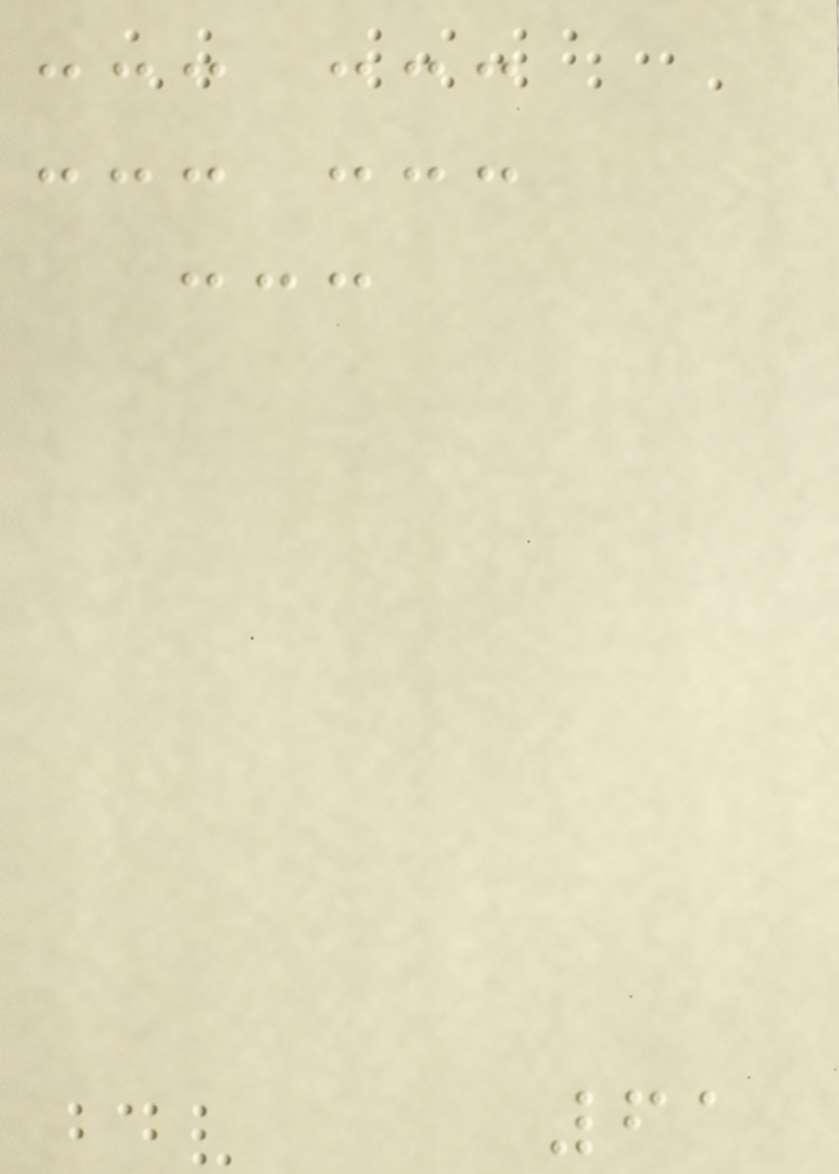--- ---
--- ---
---
61
